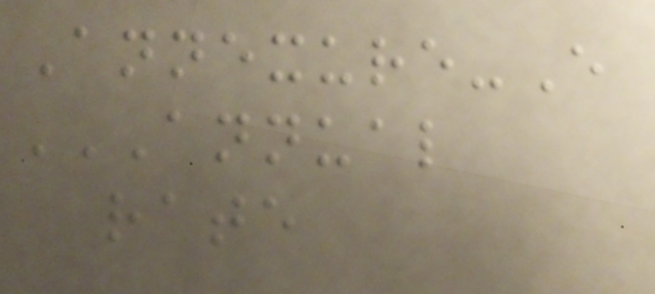Annexure-E
ANNUAL
RATE
